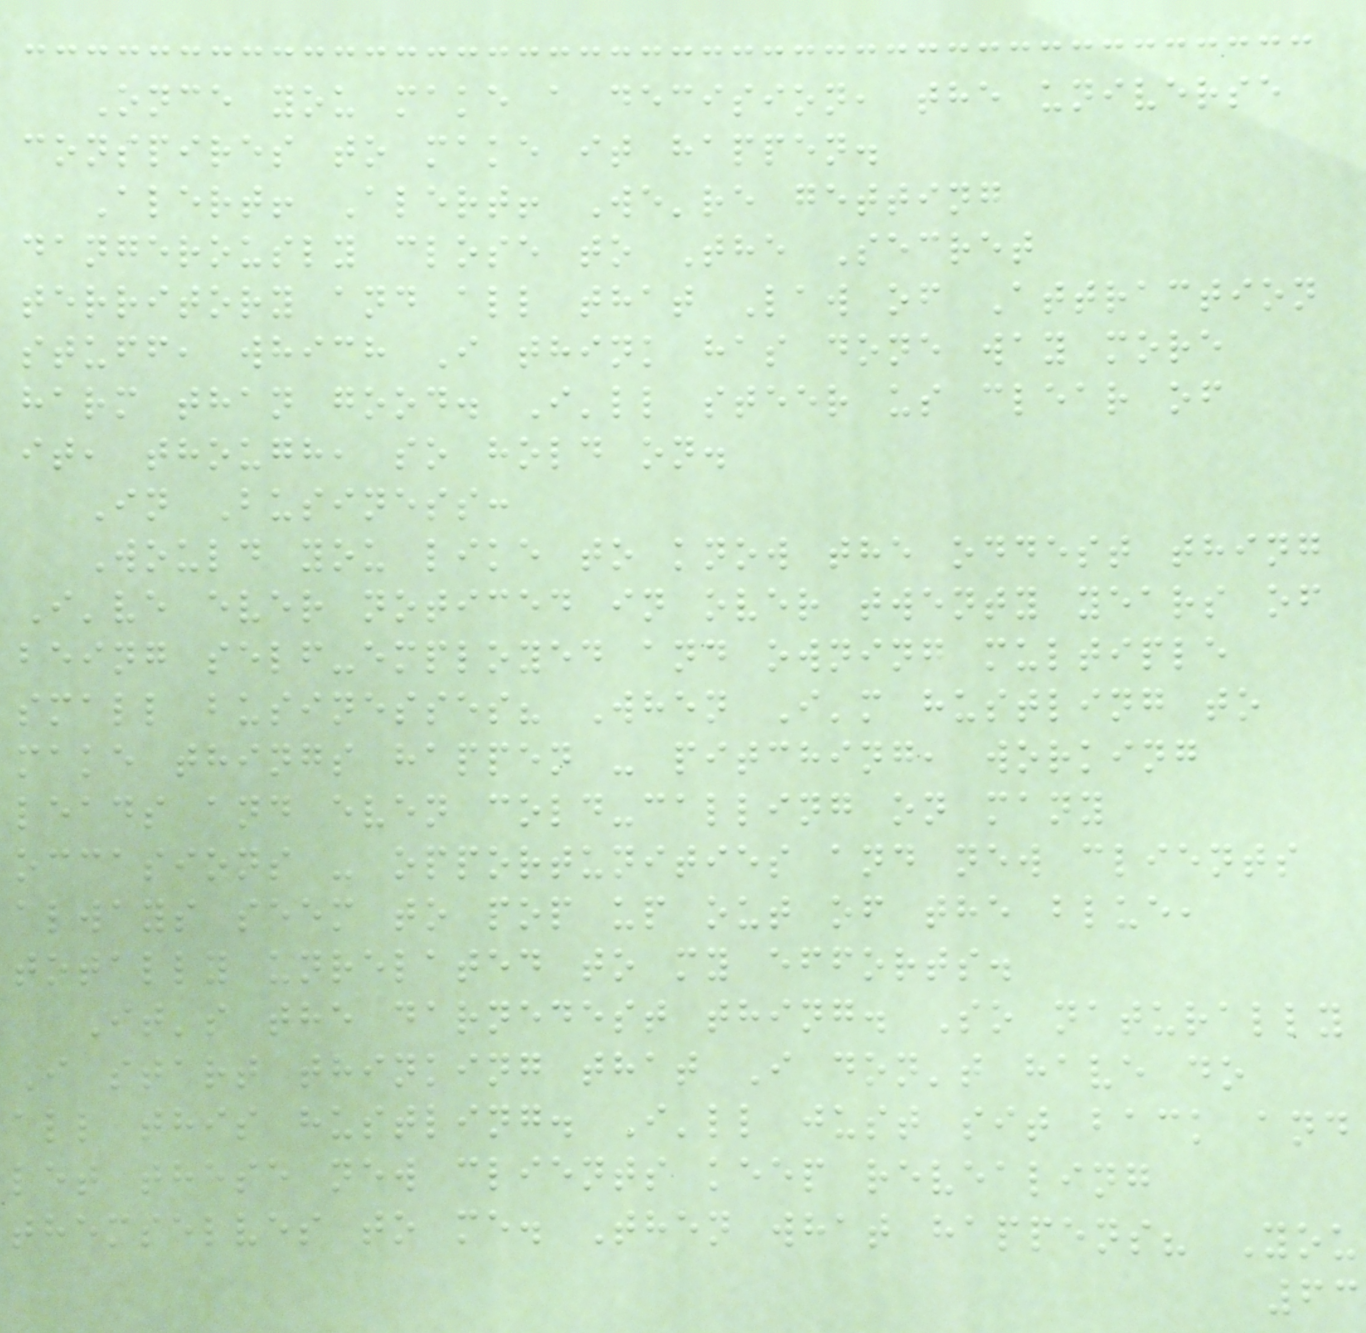Once you make a decision, the universe
conspires to make it happen.
Alert! Alert! We're getting
dangerously close to The Secret
territory and all that Law of Attraction
stuff, which I think has done way more
harm than good. I'll steer us clear of
it, though, so hold on.
In Business:
Would you like to know the oddest thing
I've ever noticed in over twenty years of
being self-employed and owning multiple
small businesses? When I'm hustling to
make things happen - pitching, working
leads and even cold-calling on many
occasions - opportunities and new clients
always seem to pop up out of the blue,
totally unrelated to my efforts.
It's the darnedest thing. So naturally
I start thinking that I don't have do
all this hustling. I'll just sit back and
let these new clients keep revealing
themselves to me. Then what happens? You
63
